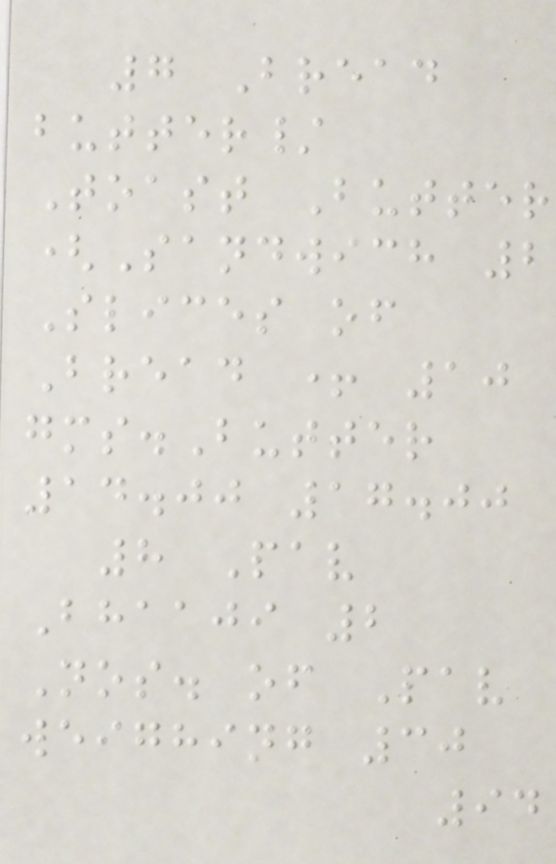7 Bread
butter/
Toast Butter
(Sandwich 2
Slices of
Bread + 10
gms.Butter
14.00 17.00
8 Pav
Bhaaji 2
Nos. of Pav
weighing 30
94
